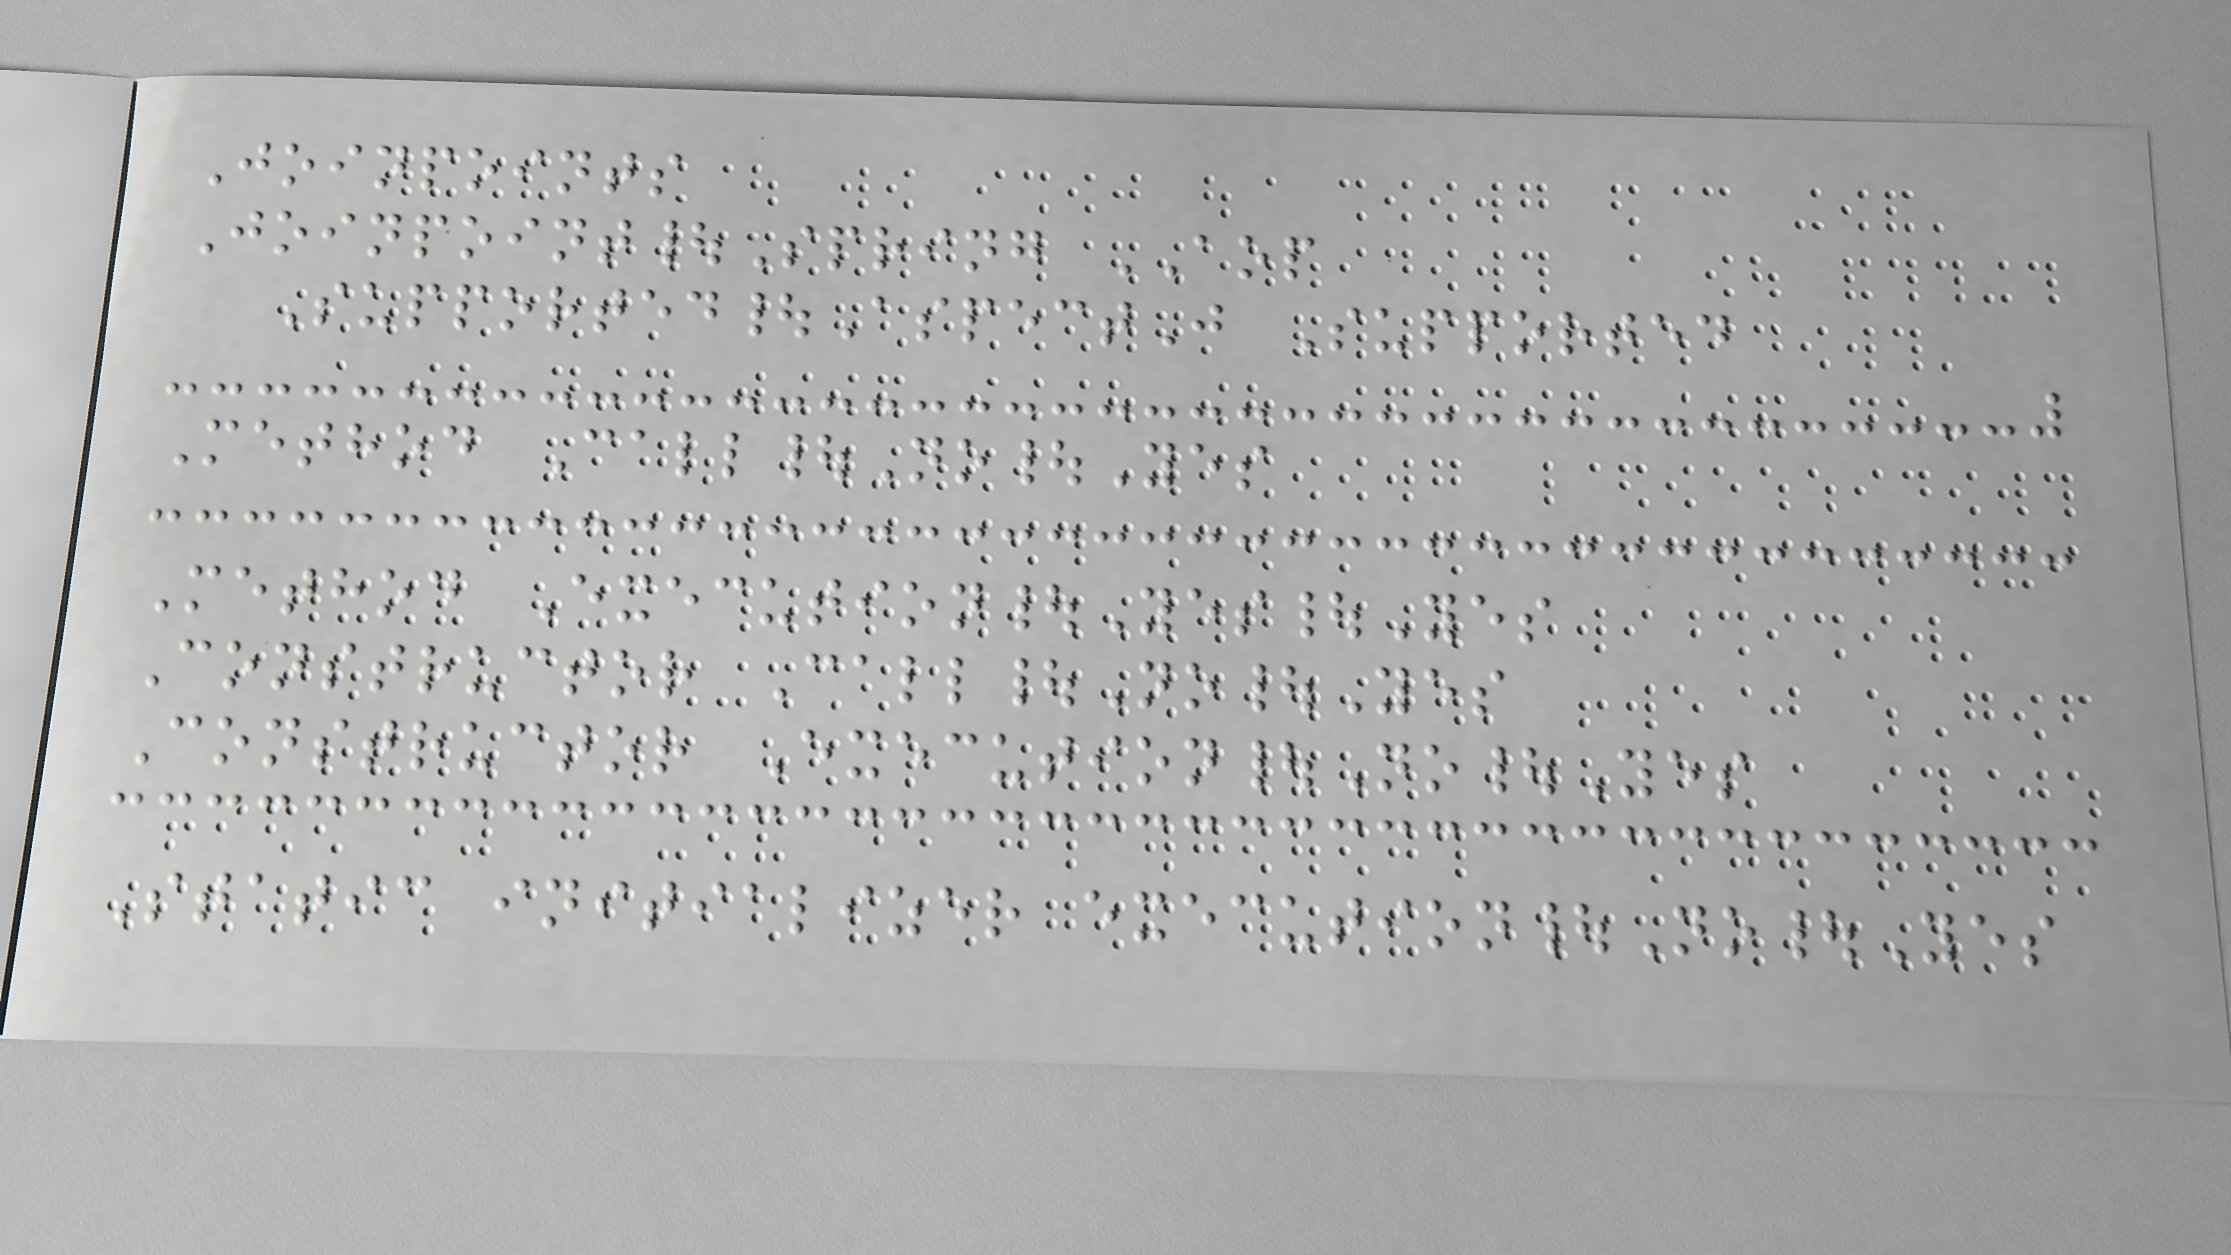Joinpoints
Joinpoint|Spring AOP
Supported|AspectJ Supported
Method Call|No|Yes
Method Execution|Yes|Yes
Constructor Call|No|Yes
Constructor Execution|No|Yes
Static initializer execution|No|Yes
